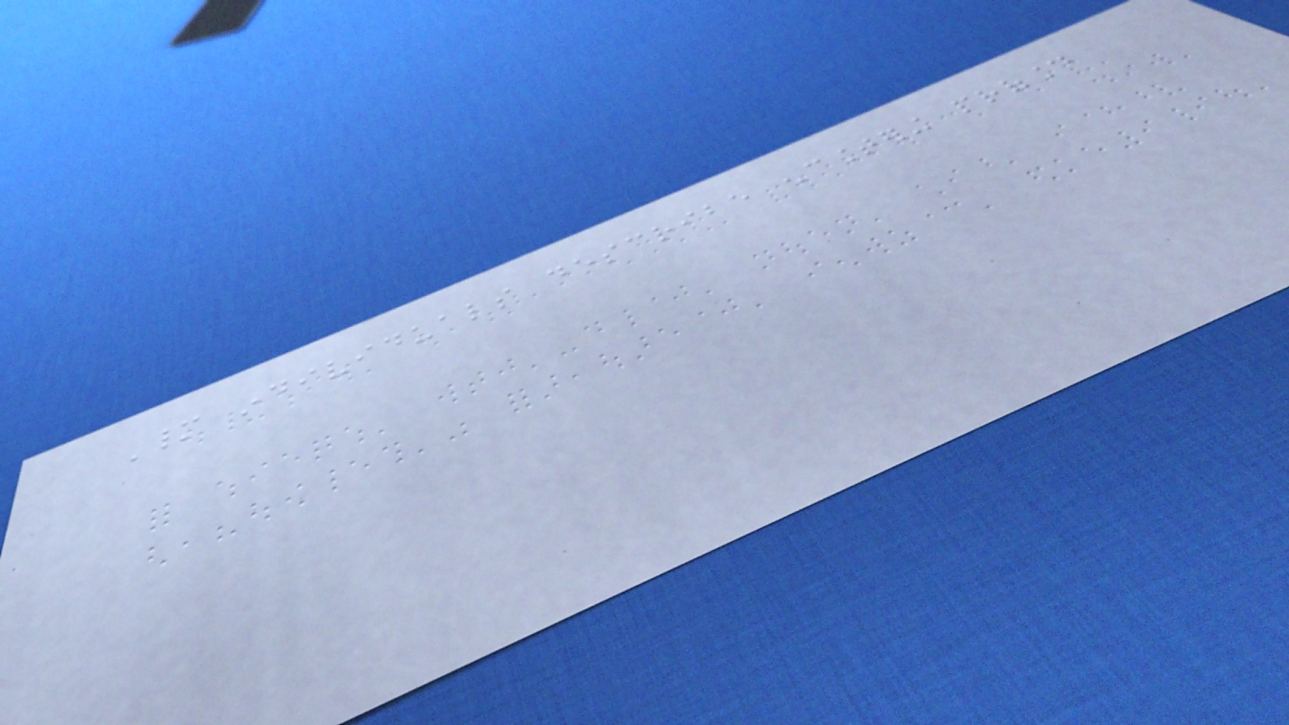Many individuals describe encountering profound
